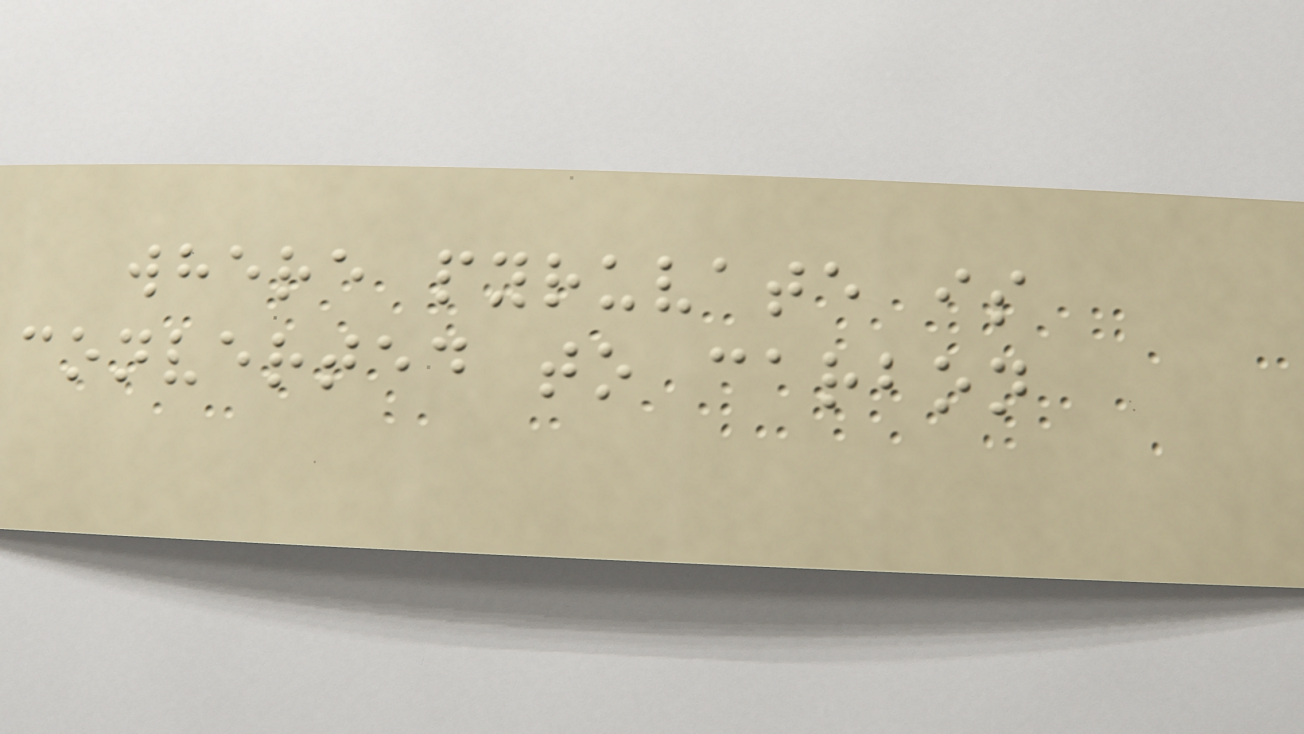where pyruvate is
converted to carbon
